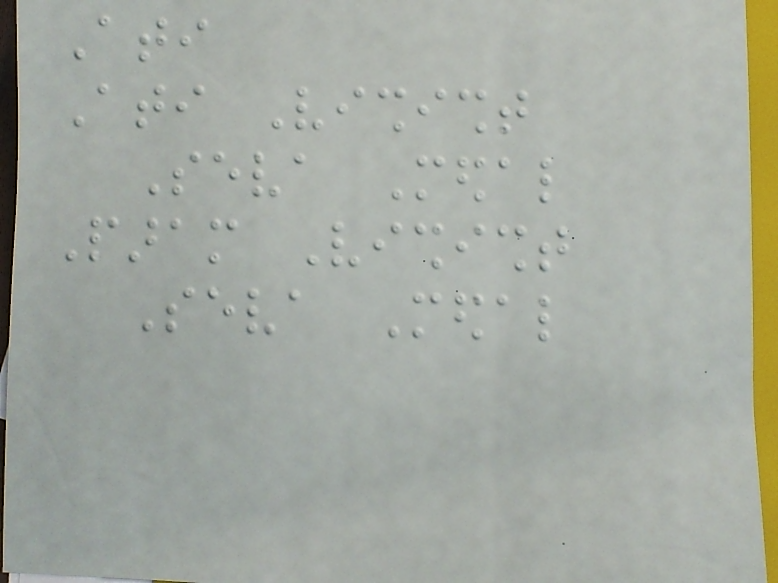Ati
Ati Vishisht
Seva Medal
Param Vishisht
Seva Medal
